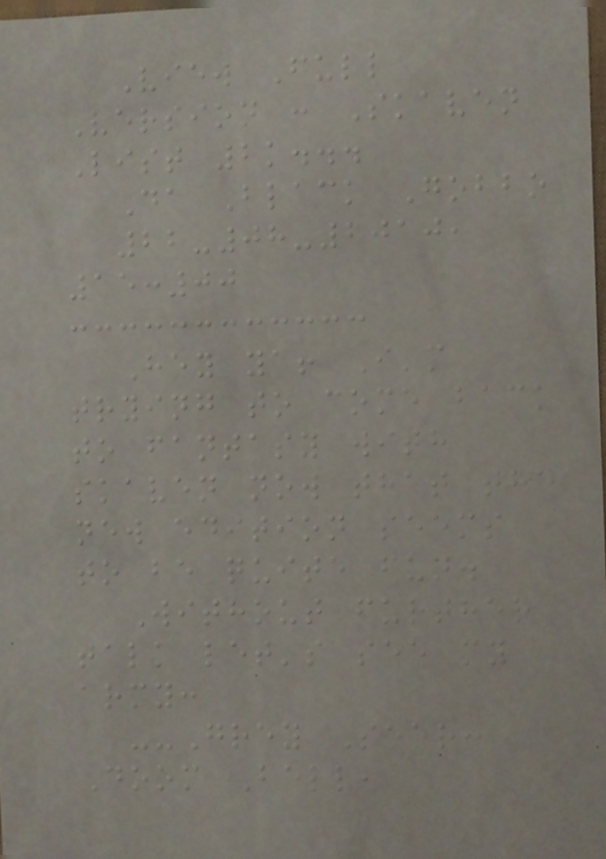View Full
Version : Skaven
List 2k...
Da Black Gobbo
22-08-2010,
15:00
Hey ya! I'm
trying to come back
to fantasy with
skaven now that the
new edition seems
to be quite fun.
Without further
talk let's see my
army:
--Grey Seer:
Doom Bell,
